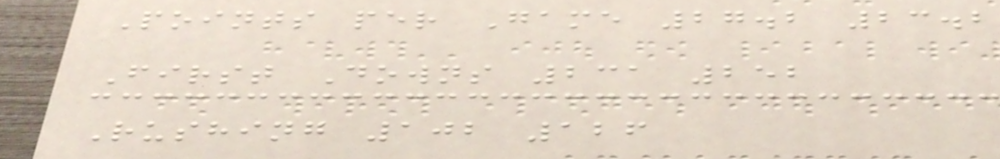Points per Game 27.2 23.2
First Downs 231 252
Rushing 102 126
